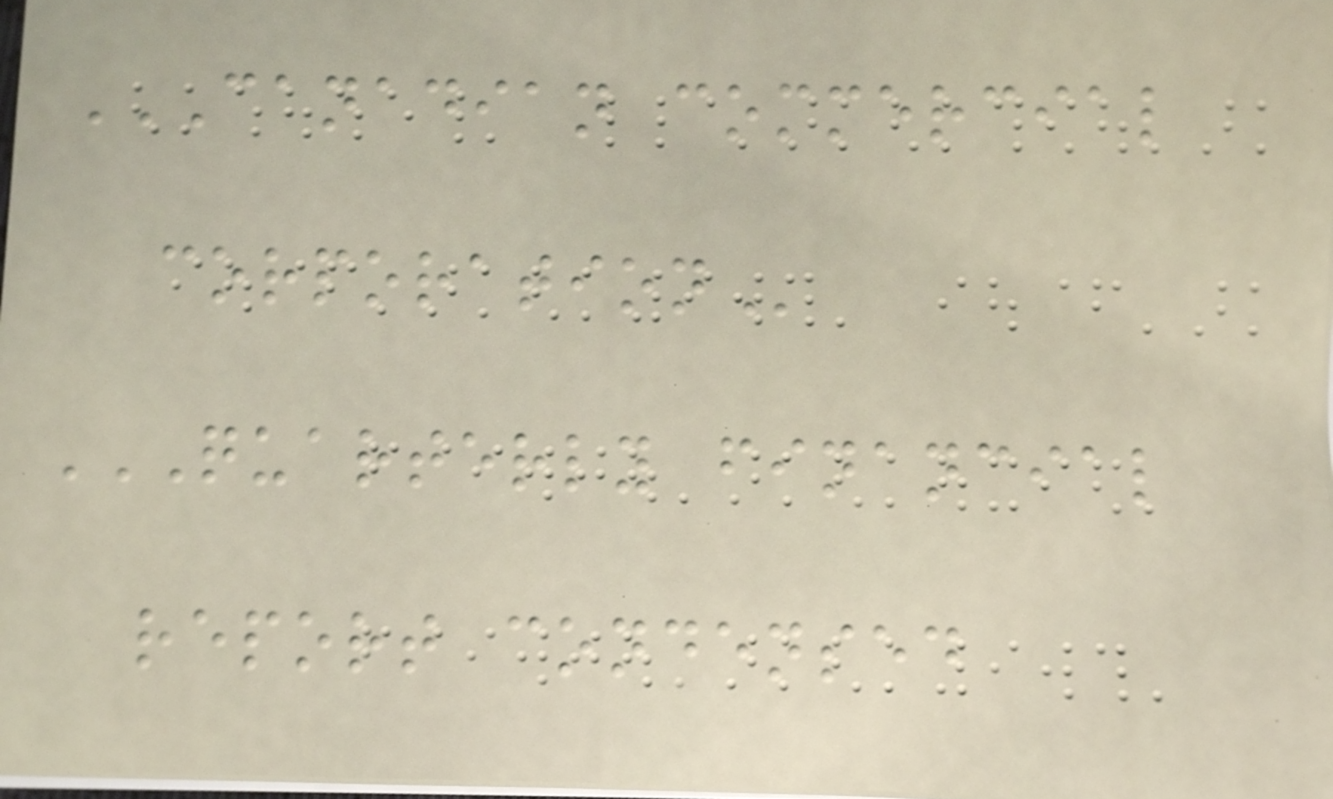CANADIAN COMMERCIAL
CORPORATION
QUARTERLY FINANCIAL
REPORT CONDENSED
